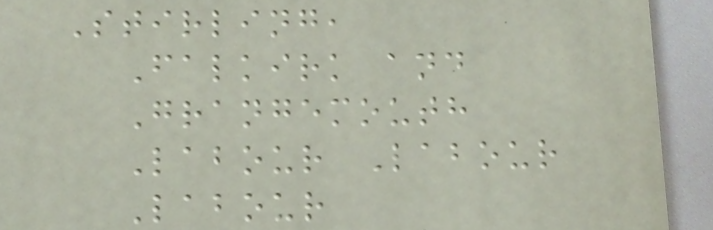Stirling,
Falkirk and
Grangemouth
Labour Labour
Labour
